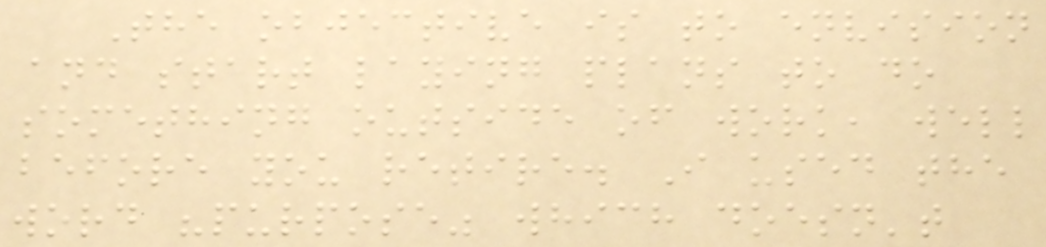The objective is to envision
and start laying plans to do
something outside of work, well
before you retire. I used the
word "purpose" which doesn't
